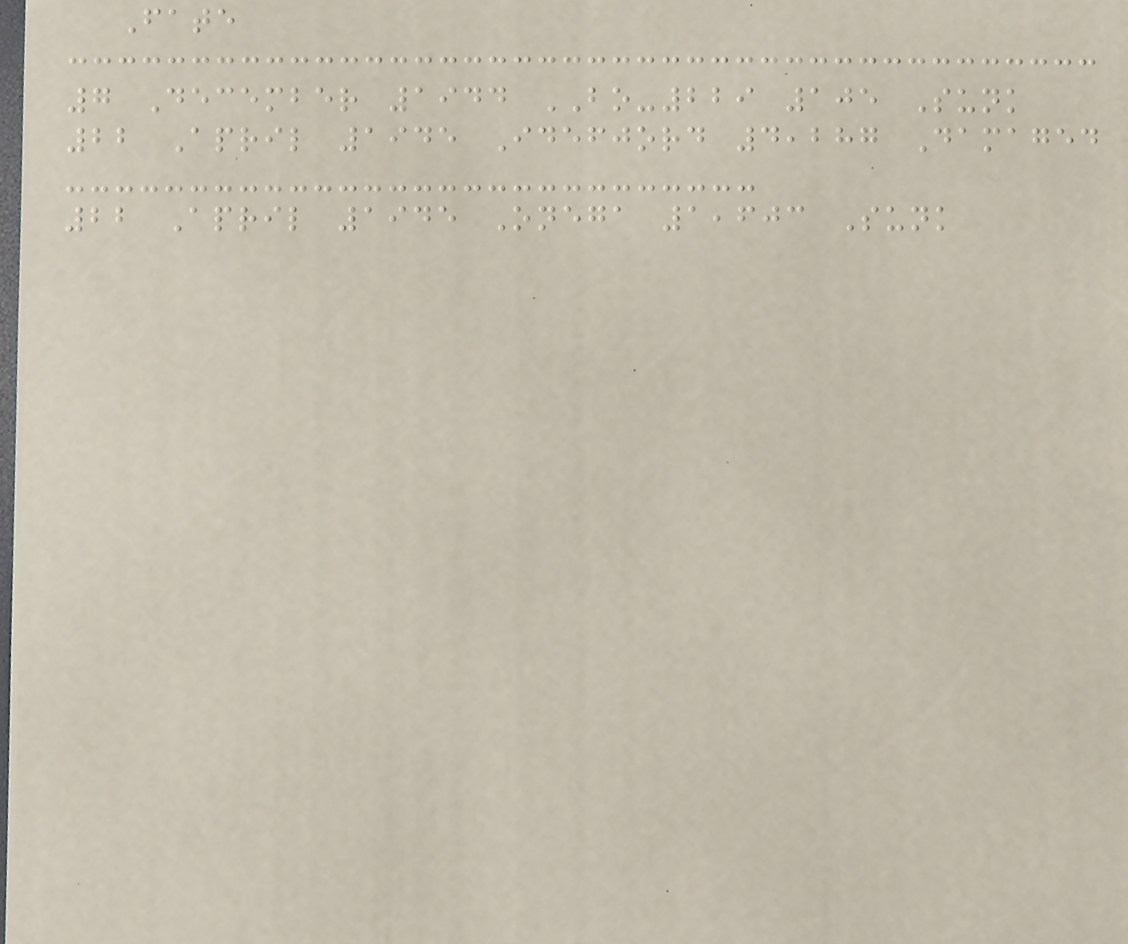Fate
7 December 1944 BO-229 105 Sunk
22 April 1945 Idefjord 4,287 Damaged
22 April 1945 Onega 1,603 Sunk
